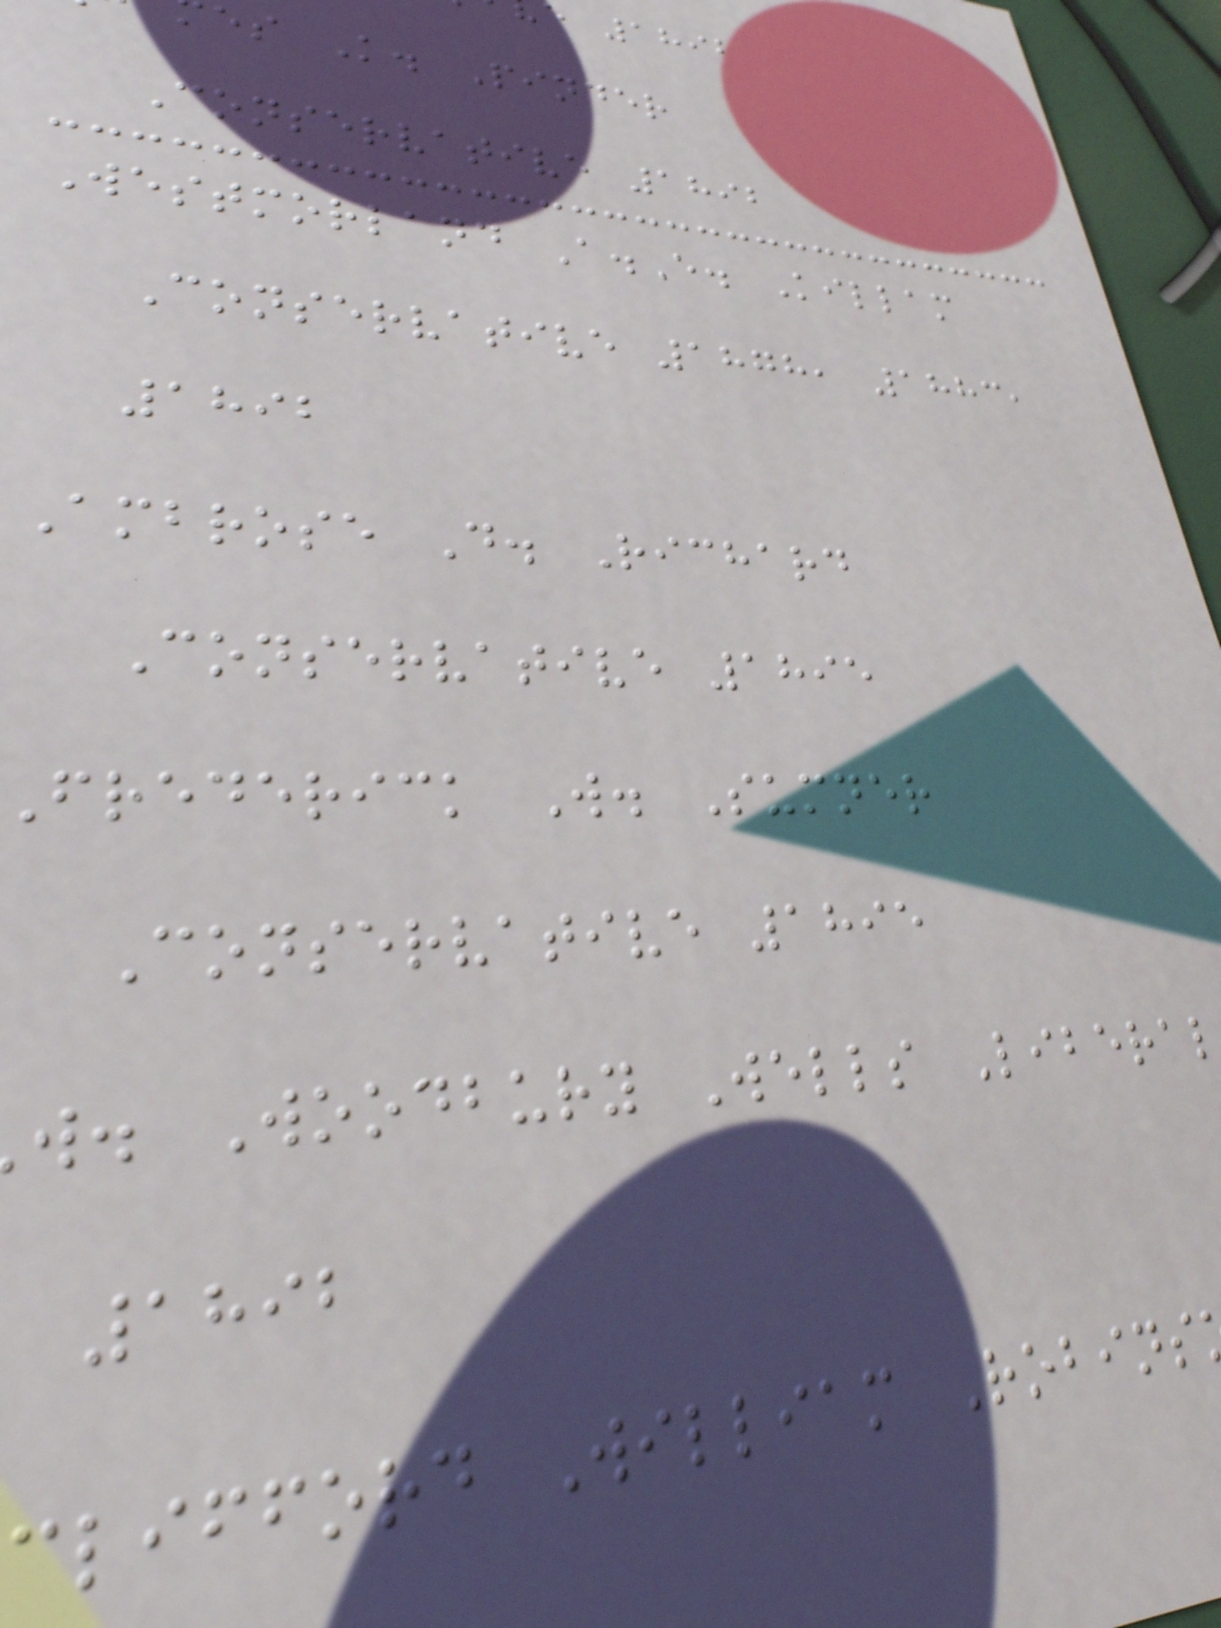1892
es K. Pinder
Conservative 1892
Westmorland A.E. Killam
Conservative 1878, 1883,
1892
Ambrose D. Richard
Conservative 1895
frederick W. Sumner
Conservative 1895
w. Woodbury Wells Liberal
1892
clifford William Robins
